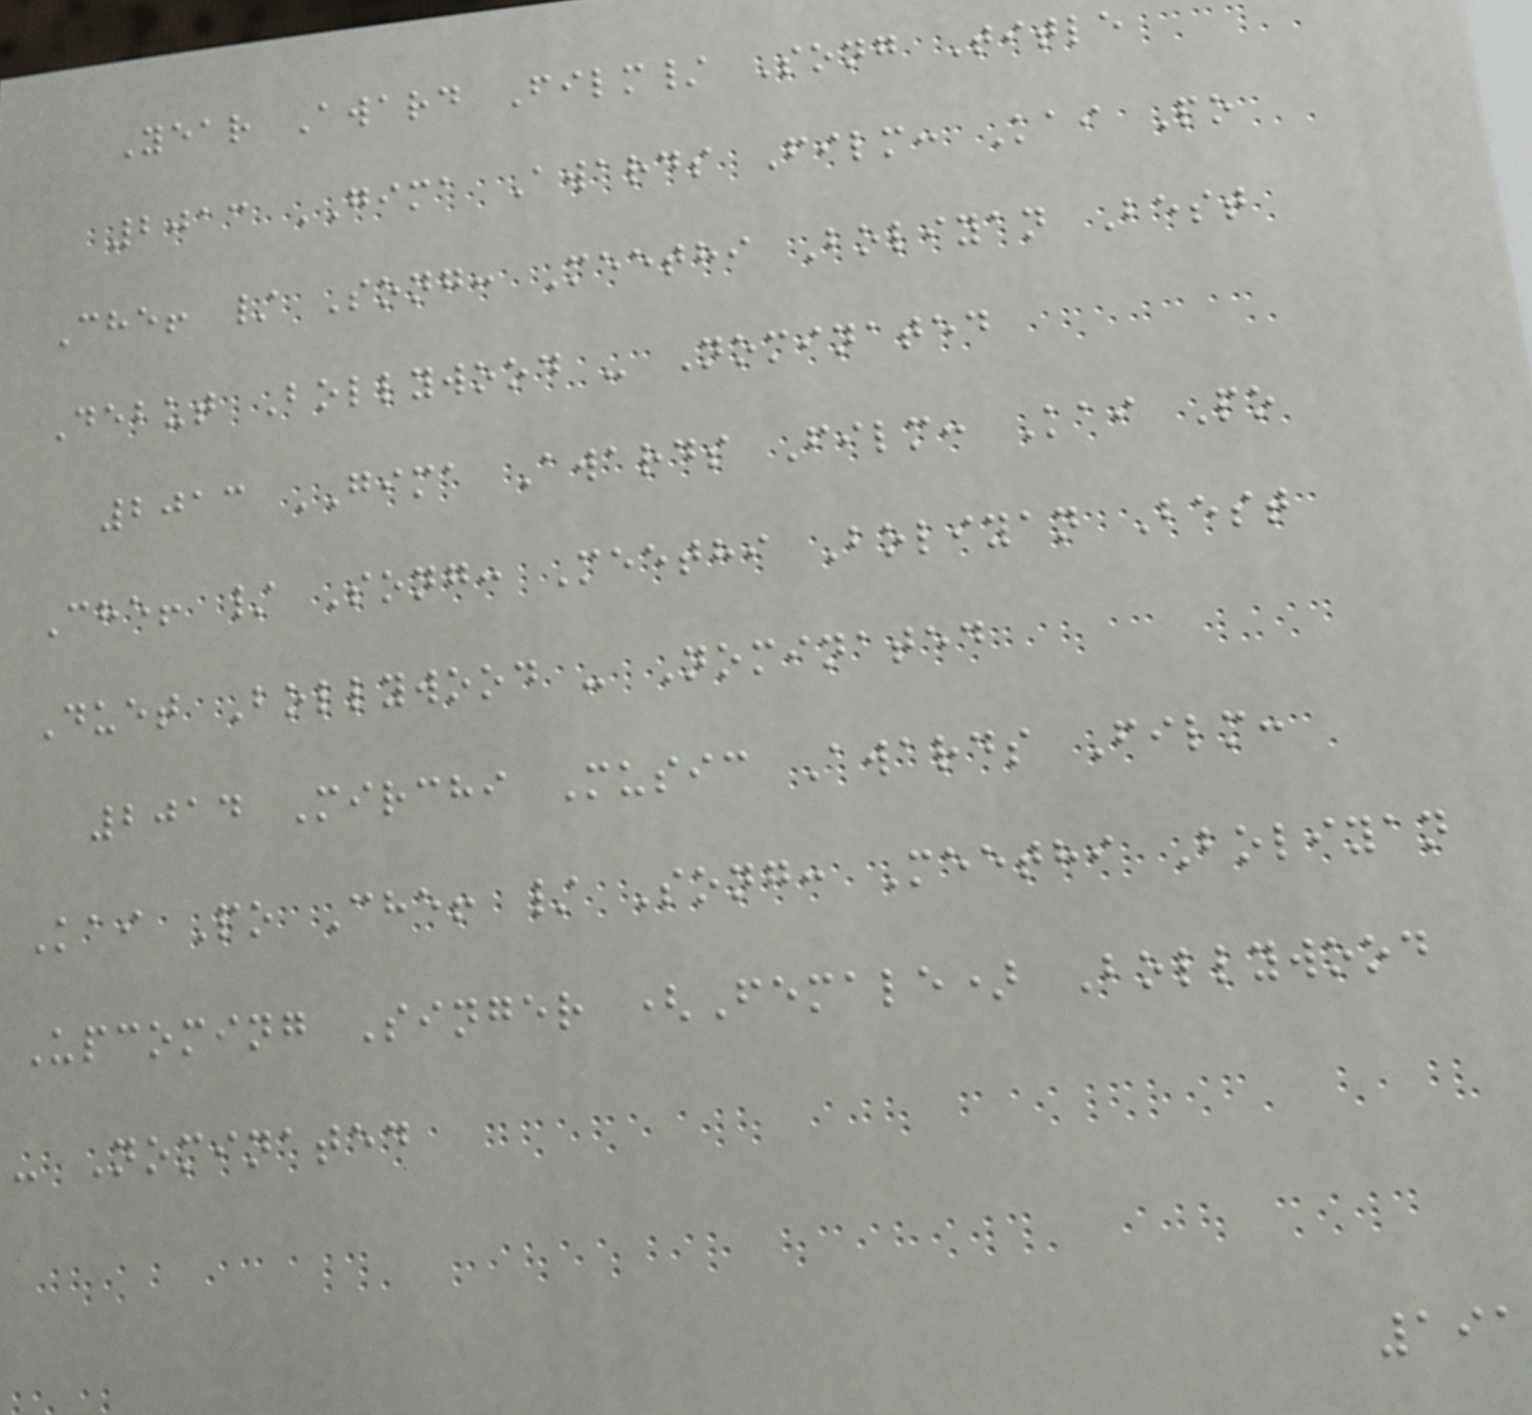Year Award Film/ Song Title
2013 GIMA Awards Film: Kai Po
Che! / Song: Meethi Boliyan Best
Debut Bollywood - Nominated
2013 GIMA Awards Film: Kai Po
Che! / Song: Meethi Boliyan Best
Duet Bollywood - Nominated
2014 Mirchi Music Awards Film:
Kai Po Che! / Song: Meethi Boliyan
Upcoming Singer (Female) Bollywood
- Nominated
191
